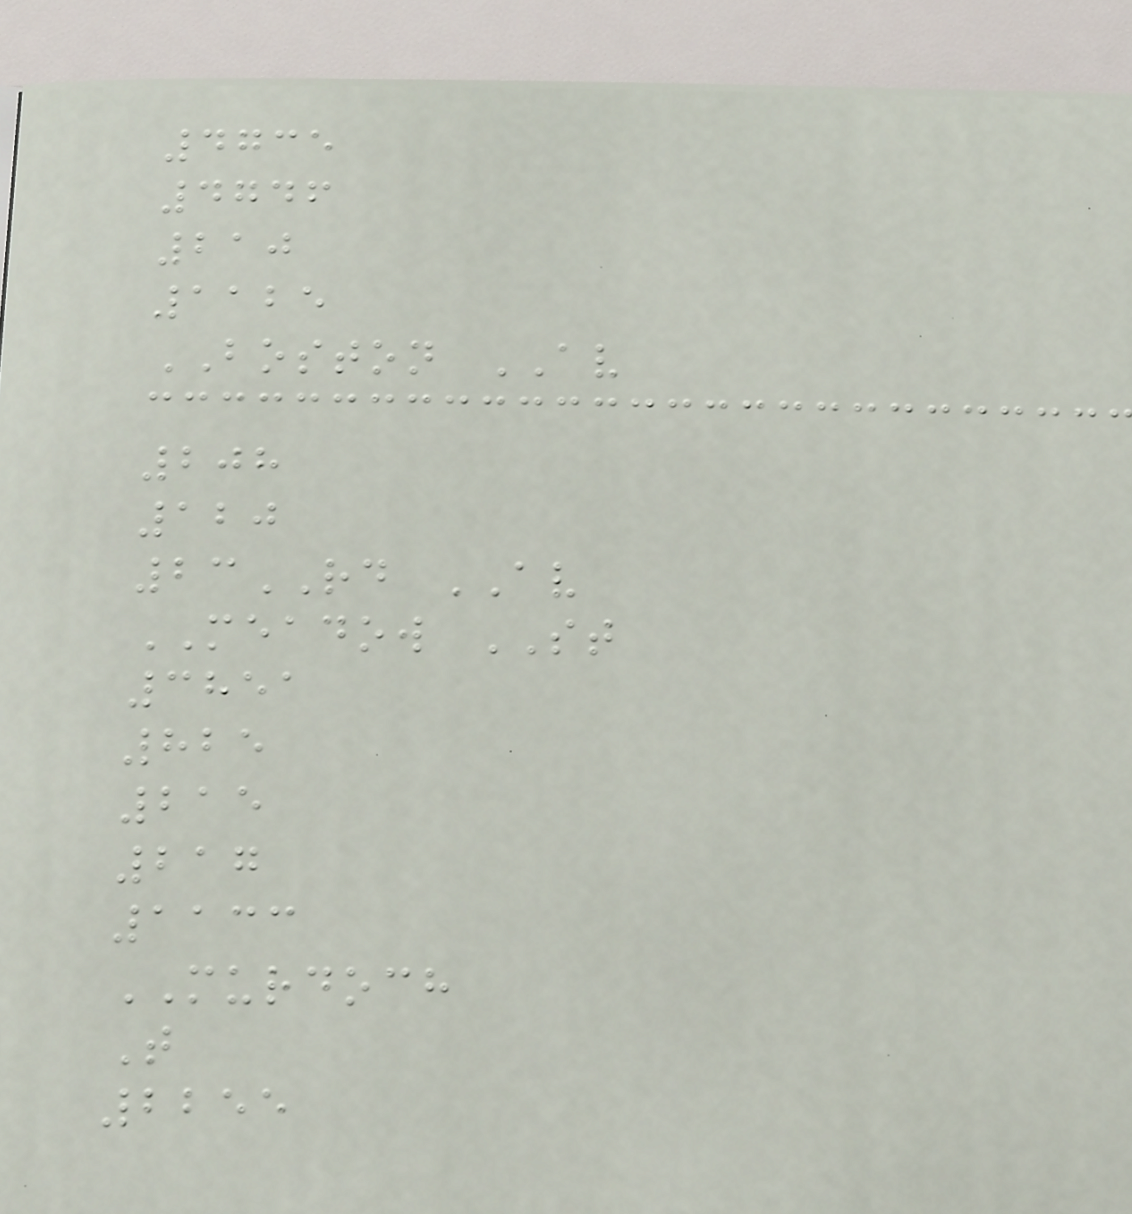4735
4746
210
1125
BOSTON AV
208
120
23RD AV
MEADOW ST
3851
825
215
217
1133
MURDOCH
T
2255
